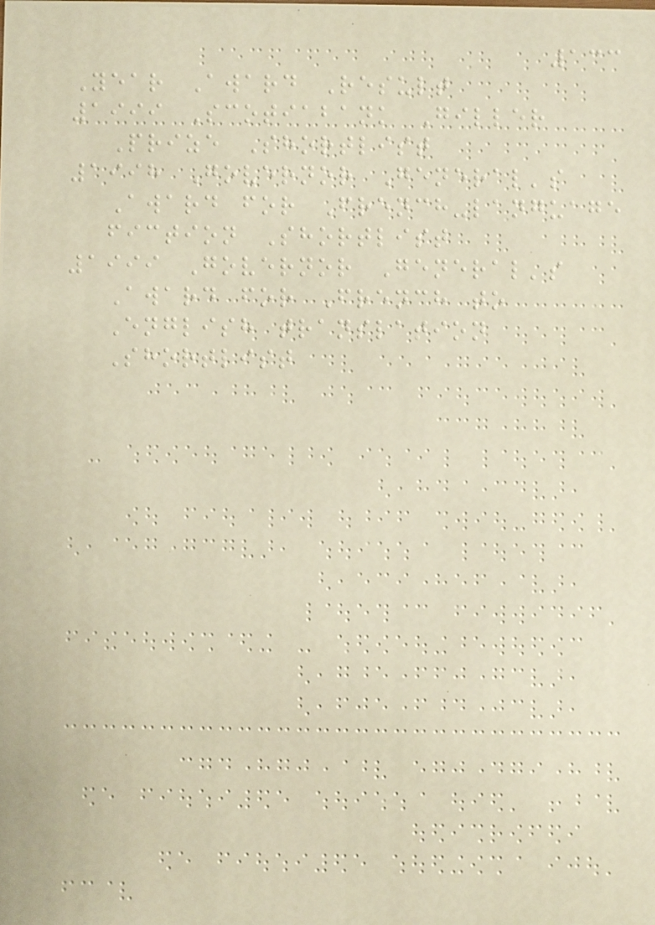133
Year Award Result
1999 Scotiabank Giller
Prize Shortlist
1998 Governor General's
Award for French-language
fiction Shortlist
1999 Governor General's
Award for French to
English translation
Shortlist
